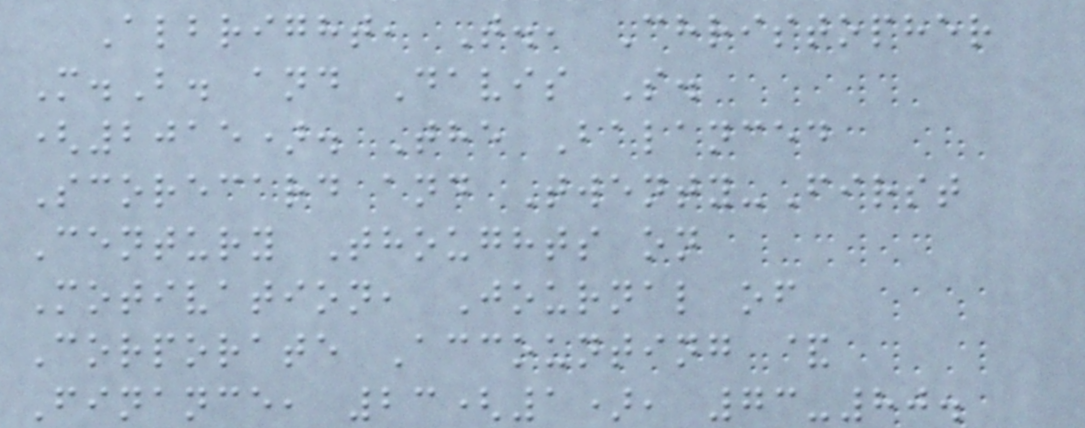Albright, T., Christopher
M.B. and Davis S.
(2015). The Balanced
Scorecard and Twenty-First
Century Thoughts on
Motivation, Journal of
Corporate Accounting &
Finance, 23(1), 73-80.
